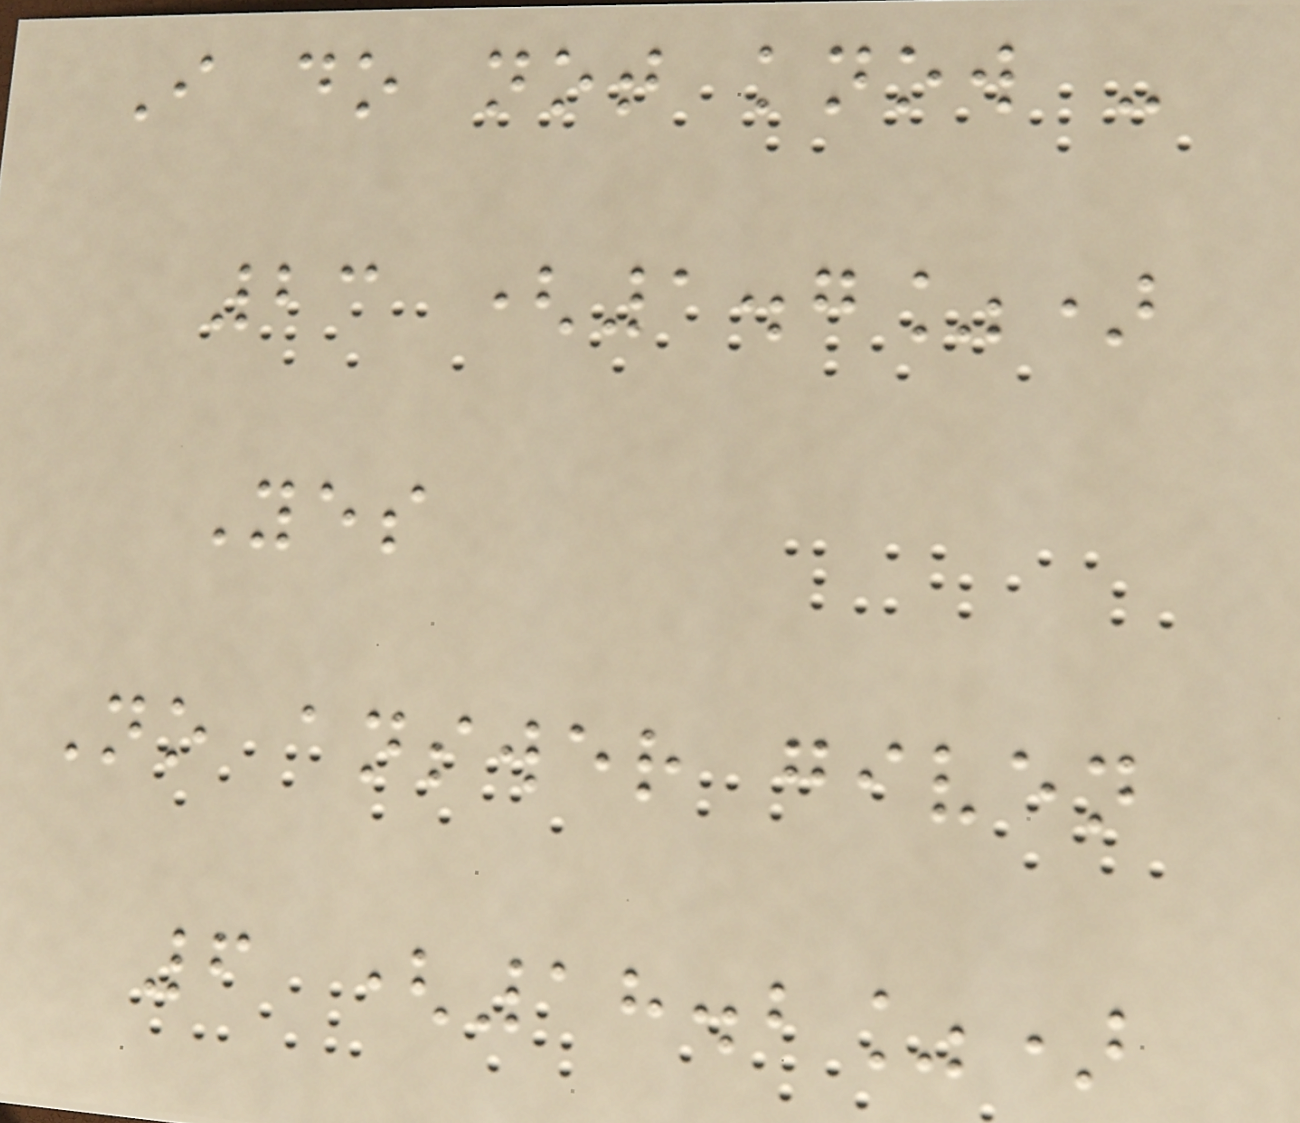I do not know -
23 (1.7%)
Yes
No answer given
6 (18.2%)
